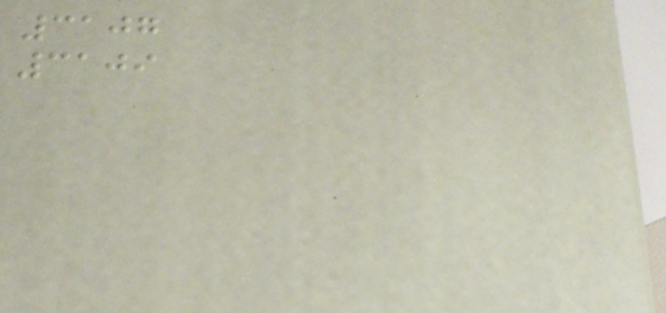3107
3109
